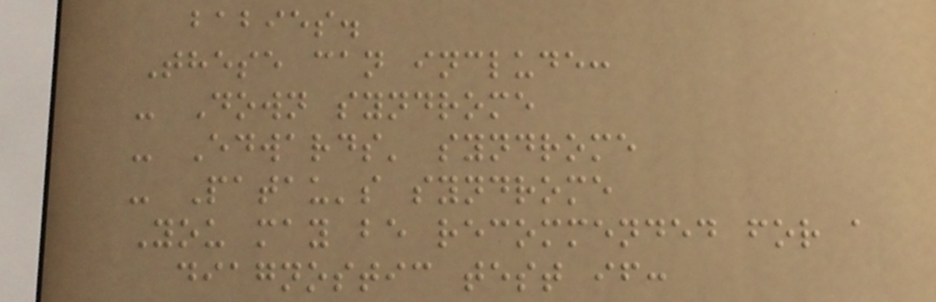babies.
These can include:
- Down syndrome
- Edwards' syndrome
- Patau's syndrome
You may be recommended for a
diagnostic test if:
